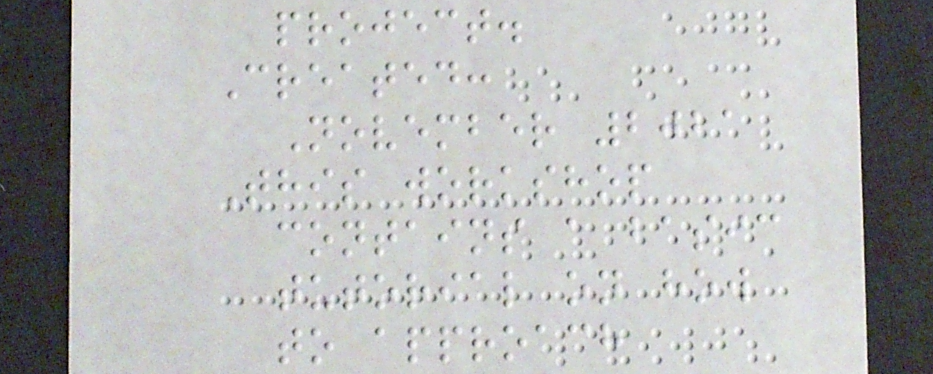project.
Created:
November 2021
This workshop
contains a basic
tutorial on how
to approach
